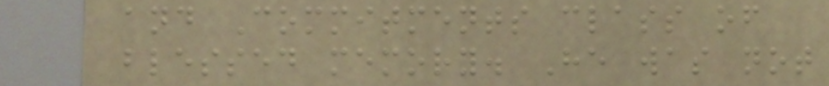and Commitments class of
blessed memory. He was not
